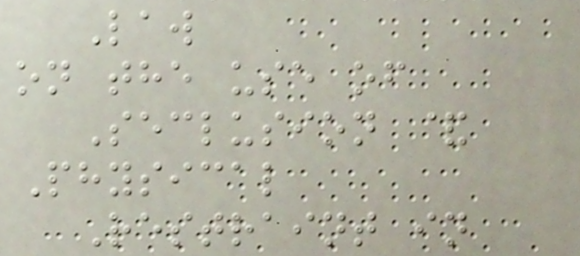Law
on the use of
Seclusion &
Physical
Restraint in
